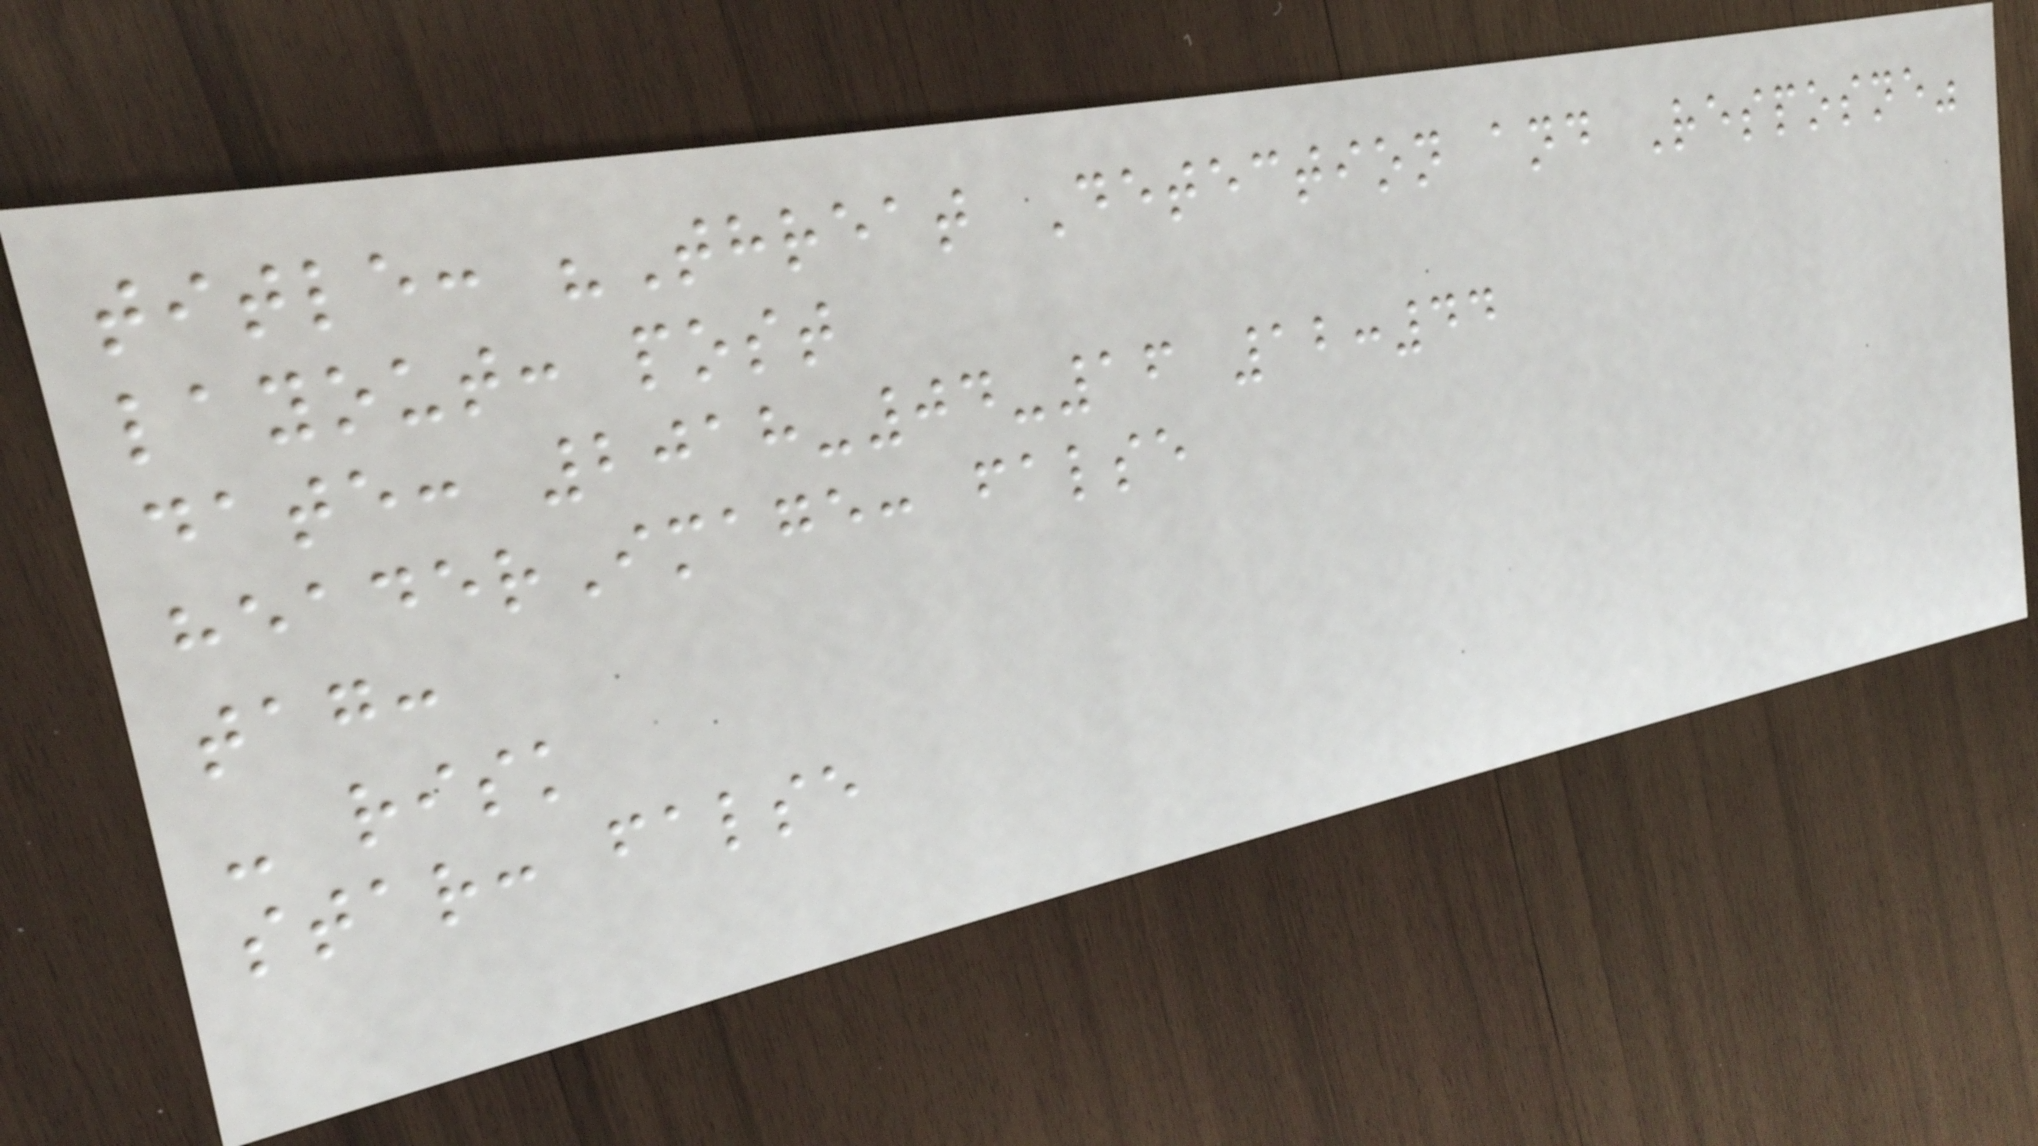title: "Threat Detection and Resposne"
layout: post
date: 2018-04-16 12:44
headerImage: false
tag:
- risk
star: false
